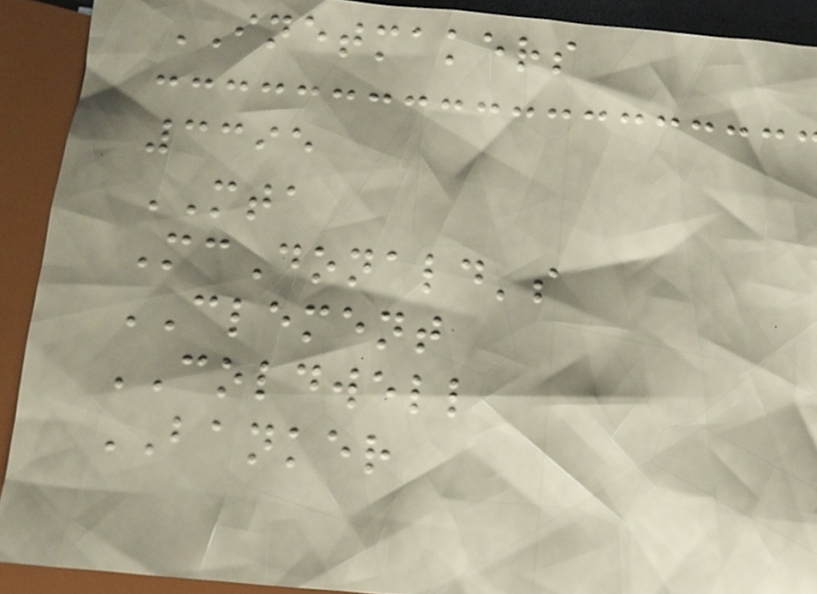INETMAKERS
3395
MTA
McDonald's
CLEMENT
COLDWELL
BANKER
